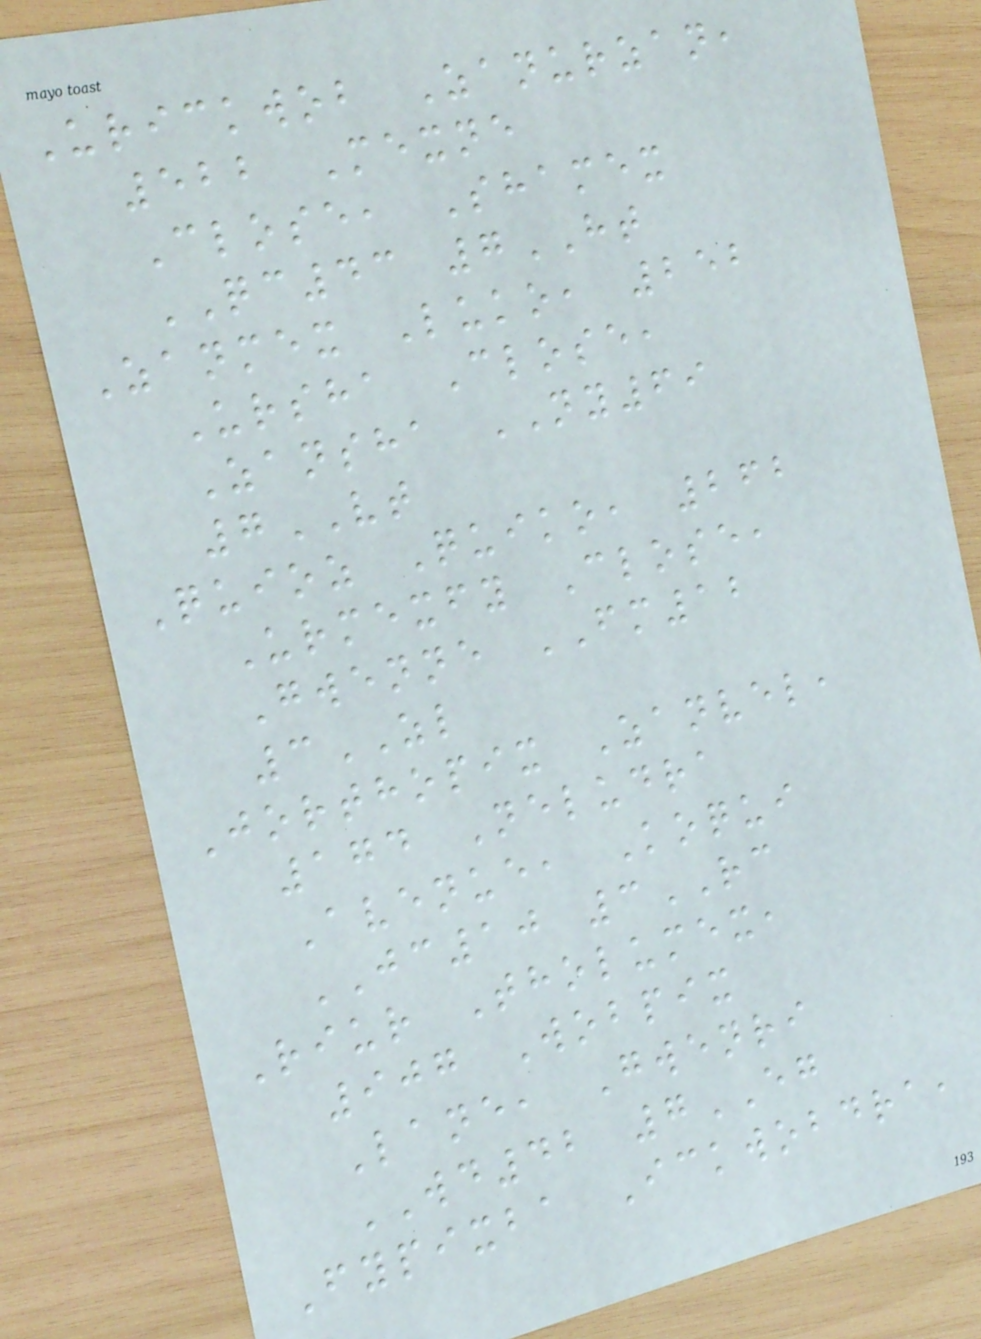Urickwob Zanurzan,
522 Mexne
Close, Shamex
QC43 7HT
Zanmex Luko, 252
Ursha Close,
Zansha NY69
7VT
Quioz Quiko, 262
Urmexfy Close,
Gwenne FM12
3ZL
Jorthopix Zanvel,
174 Neludra
Avenue, Koqui
JC10 3RC
Riur Tholumex,
907 Wobpix
Lane, Gwenri
WD42 7EG
Fypixba Ickwobdra,
